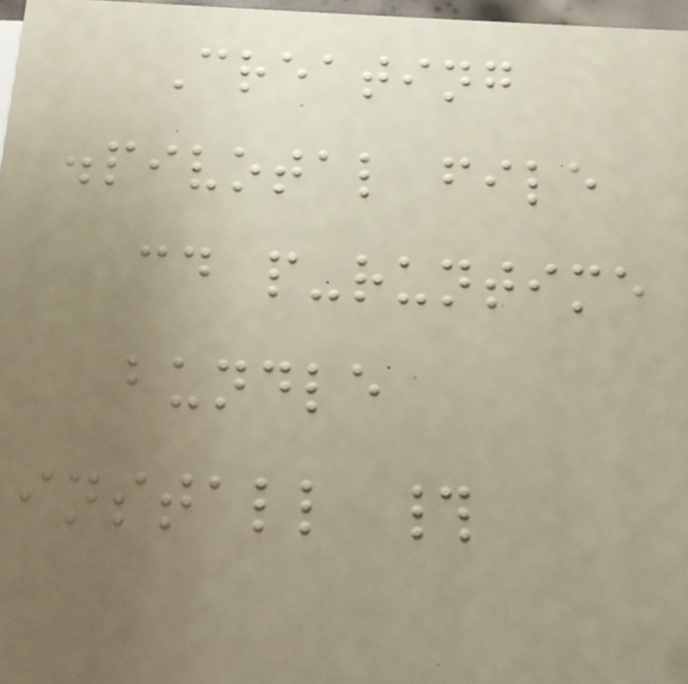Creating
.pivotal file
cd p-runtime
bundle
install #
